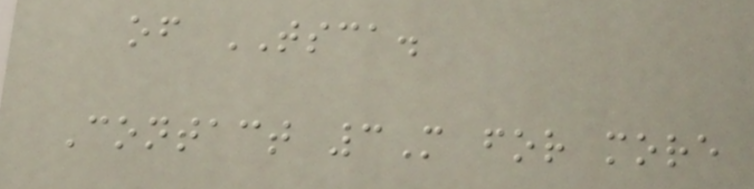of TSCA.
Contact 3M for more
